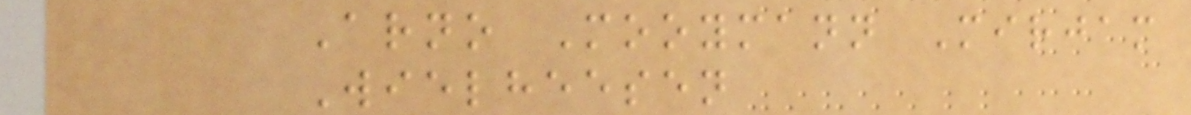Arno Mooymann Mirjam
Wielheesen
